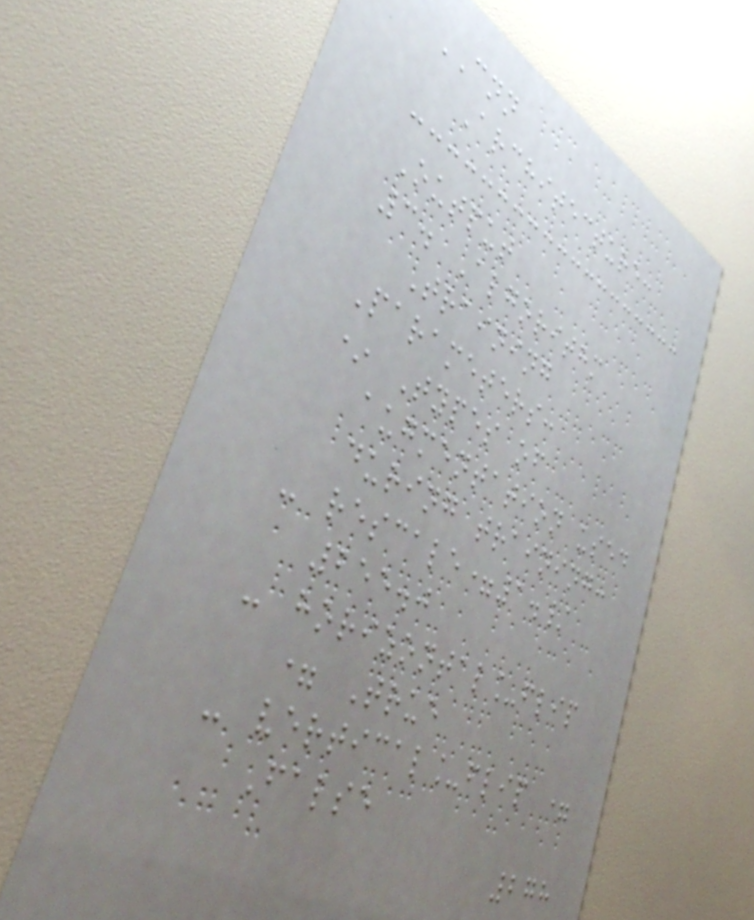CNN
Architecture:
Output
3. Algorithm
Training
Parameters:
* Types of
augmentation used
during training:
- rescale=1./
255.0
- horizontal_flip
= True
- vertical_flip =
False
278
